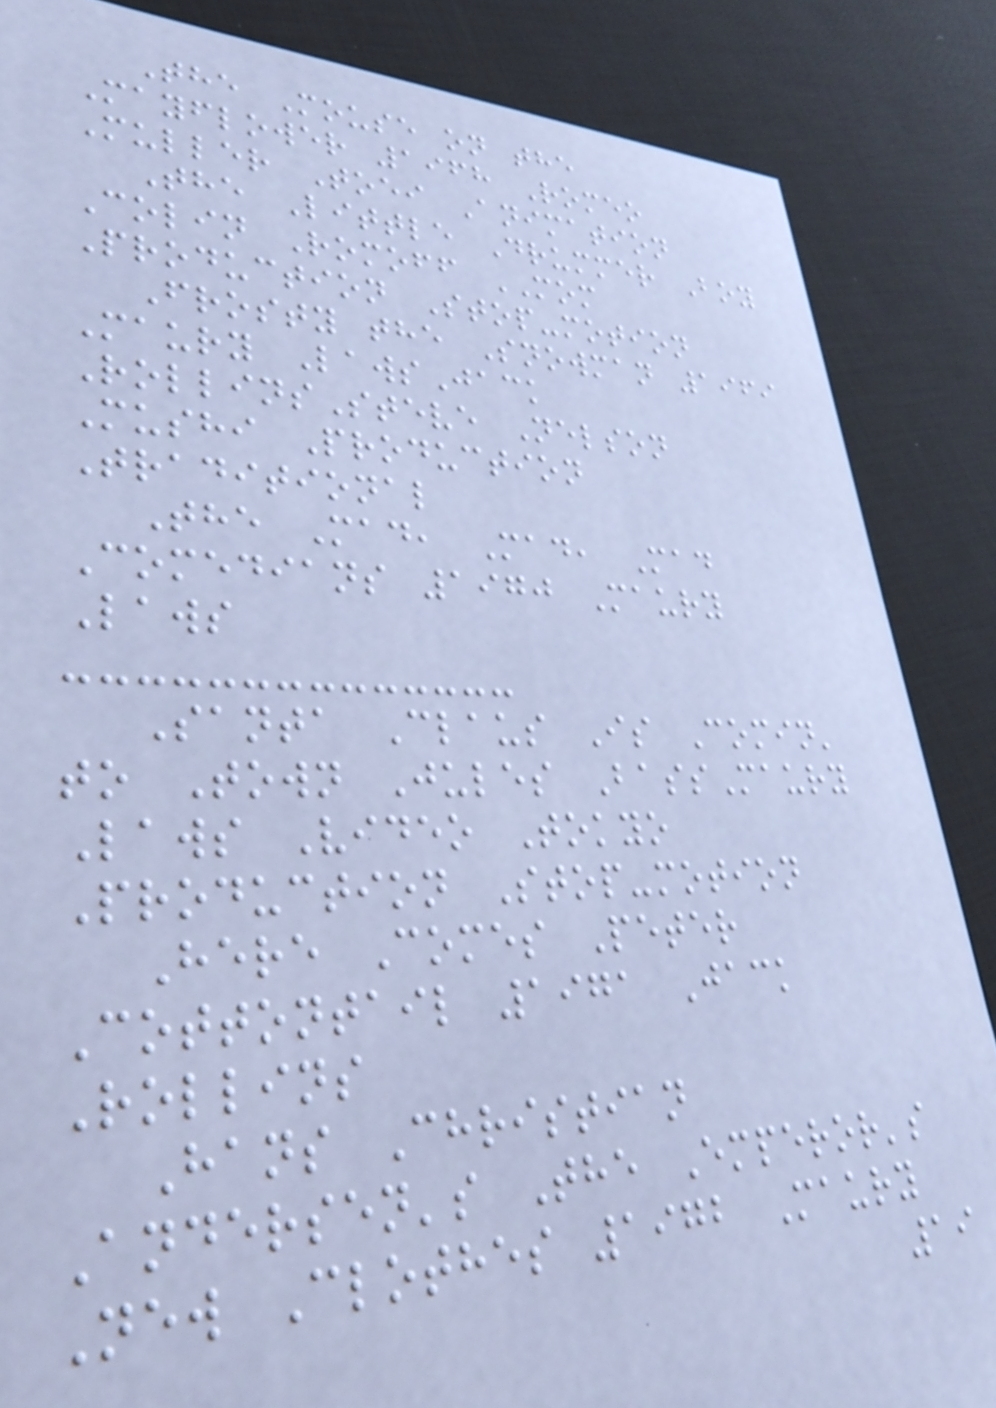The Mouse on the
Mayflower 1968 Romeo
Muller Toei Animation
The Little Drummer Boy
Colin Romoff MOM
Production Stop-motion
Frosty the Snowman 1969
Maury LawsJack
RollinsSteve Nelson
Mushi Production
Traditional
The Mad, Mad, Mad
Comedians 1970 Maury
Laws
Santa Claus Is Comin'
to Town Jules BassMaury
Laws Video Tokyo
Production Stop-motion
Here Comes Peter
Cottontail 1971 Jack
Rollins
Hans Christian
Andersen's The Emperor's
New Clothes 1972 Maury
19
